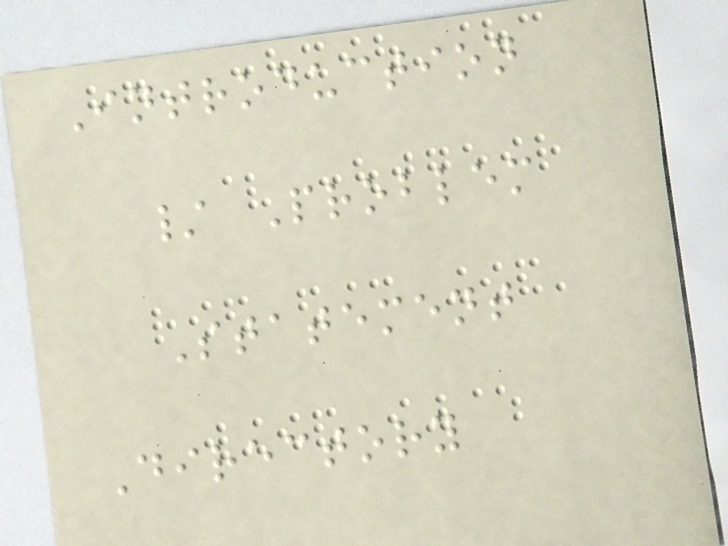Introduction
/ Problem
Statement
Directory
